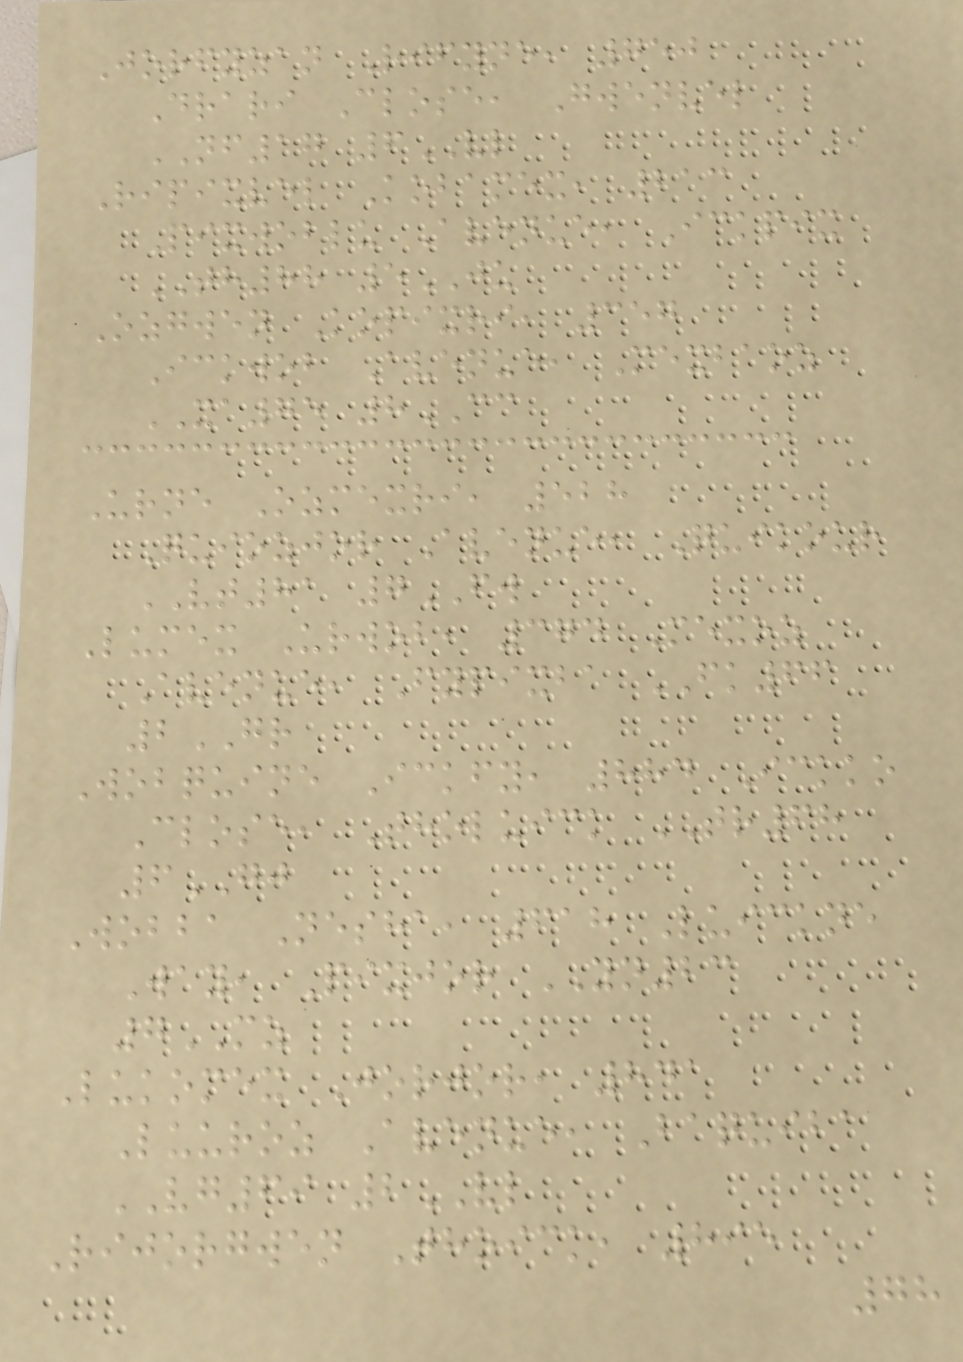Jorfyzan Rifyne, 750
Drari Close, Gwenvel
NF17 6VL
Ripixvel Kobamex, 213
Pixwoblu Avenue, Ickpix
TH88 5JU
Ozgwen Kopixri, 357
Ickwob Avenue, Mexbaoz
XA75 8CC
Urne Ozmexri, 528
Quiozjor Avenue, Quikour
VT81 7FW
Lumex Urwob, 374 Mexoz
Avenue, Fypixba FK66
2GR
Wobquine Ickfy, 884 Ickko
Close, Tholuick TR68
6GJ
Wobba Nesha, 618 Luickne
Way, Pixjor YN23
7MZ
Lukomex Jorjor, 841
Luuroz Avenue, Baquiba
VG69 2VL
Rijorgwen Thoick, 895
78
